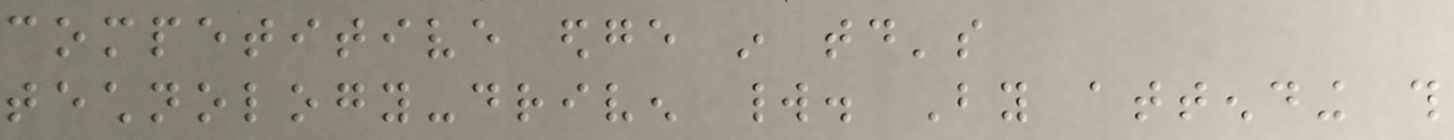competitive edge in today's
technology-driven world. By attending this
